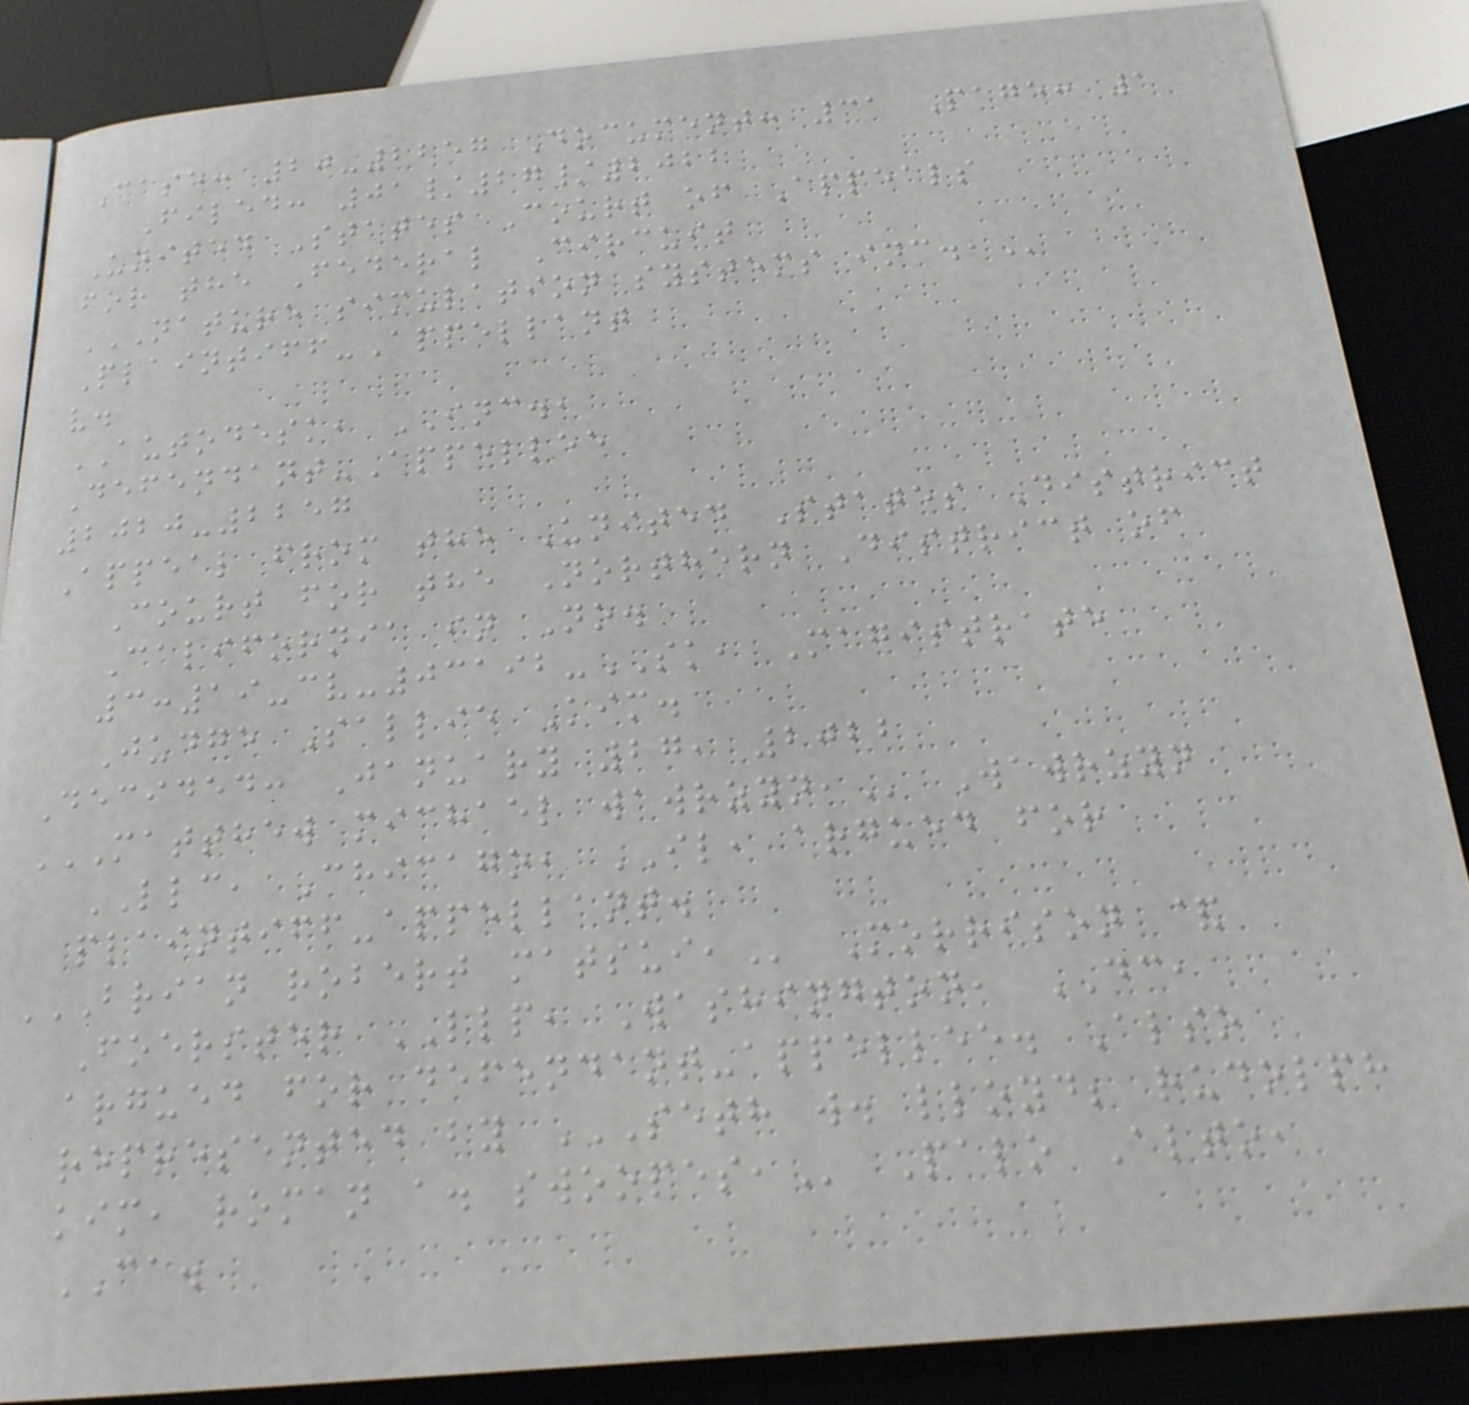Case: 20-2257 Document: 31 Page: 1
Filed: 01/27/2022
United States Court of Appeals
for the Federal Circuit
NATURE SIMULATION SYSTEMS INC.,
Plaintiff-Appellant
v.
AUTODESK, INC.,
Defendant-Appellee
2020-2257
Appeal from the United States District
Court for the Northern District of
California in No.
3:19-cv-03192-SK, Magistrate
Judge Sallie Kim.
Decided: January 27, 2022
MATTHEW MICHAEL WAWRZYN, Wawrzyn
LLC, Chicago, IL, argued for
plaintiff-appellant.
BRIAN ROBERT MATSUI, Morrison &
Foerster LLP, Washington, DC,
argued for defendant-appellee. Also
represented by SETH W. LLOYD; RUDOLPH
KIM, ROMAN A. SWOOPES, Palo Alto,
CA.
